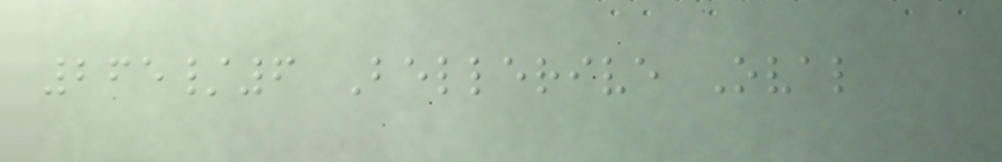265/6 Bellerive Oval
